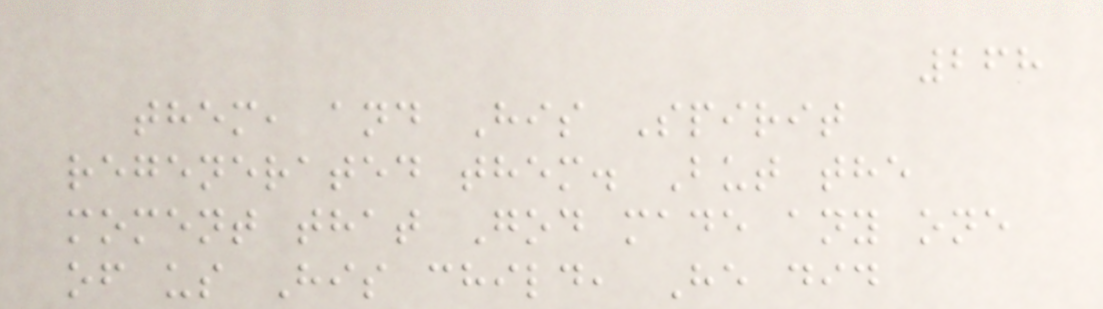268
them, and His Spirit
regenerated them. But the
moment that God made any one
of us His child, He did
